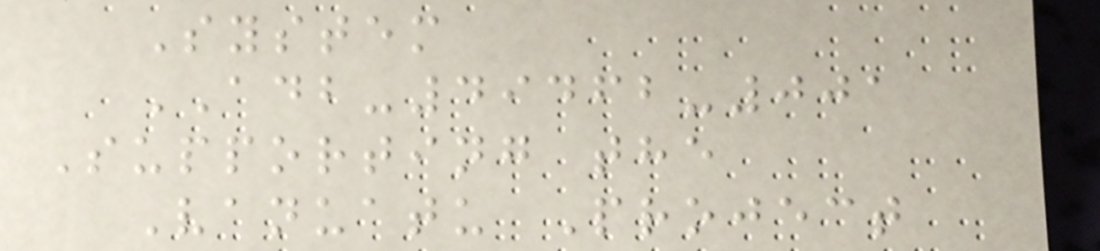System
ADB-49462-001
Supporting the
Vanuatu Project
